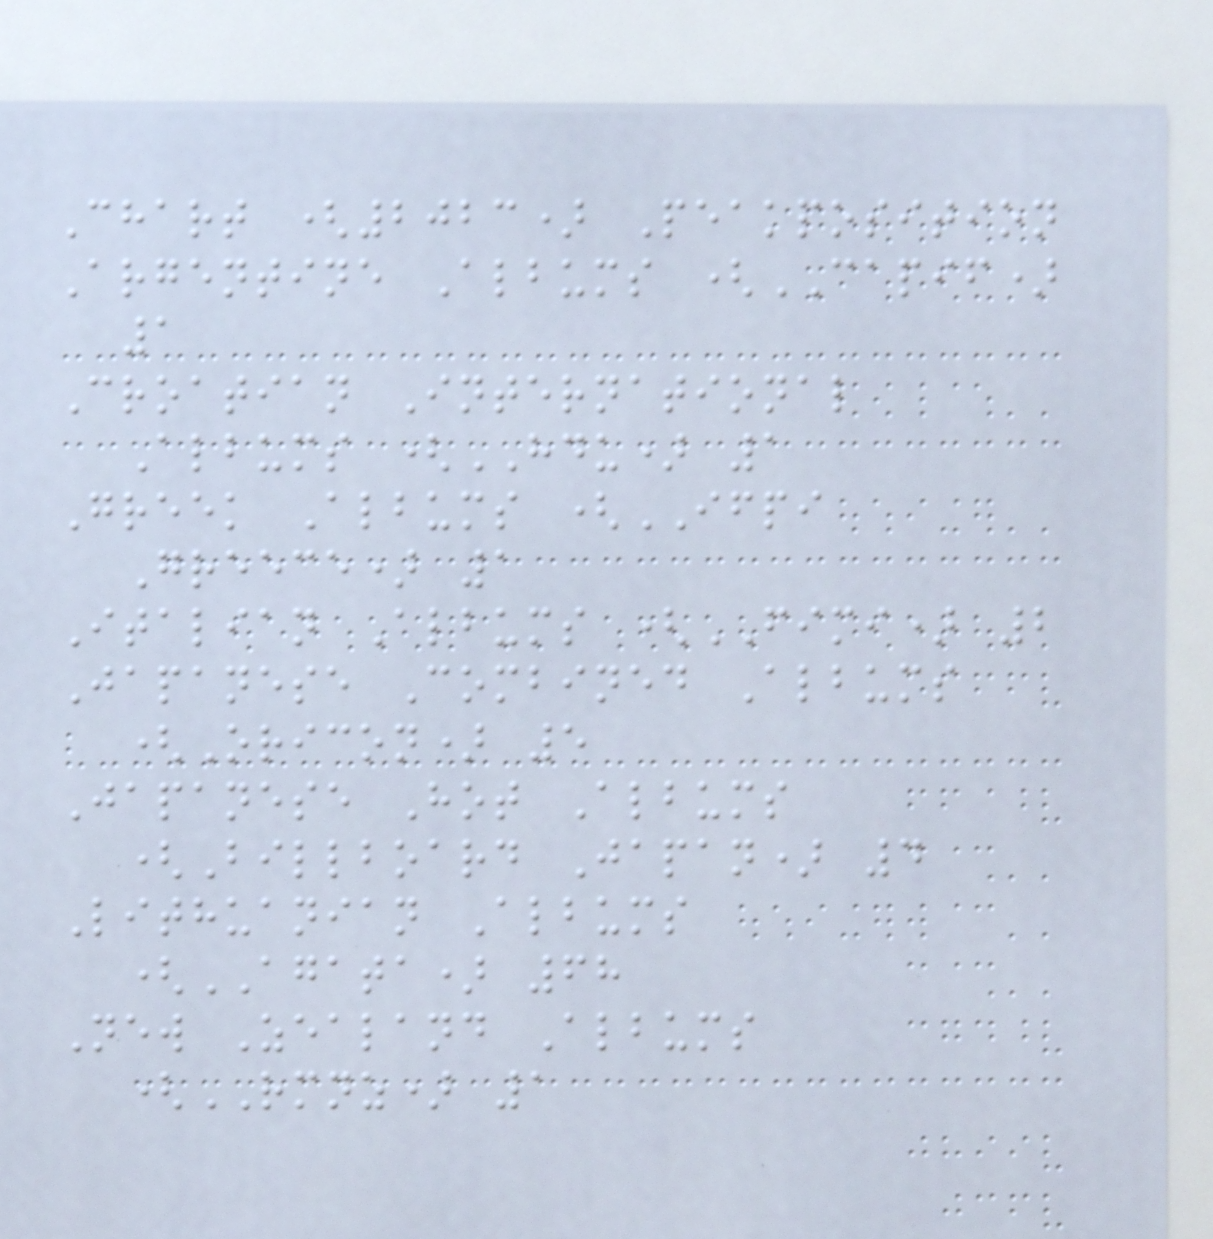Chart (2023) Peakposition
Argentine Albums (CAPIF)
1
Croatian International
Albums (HDU) 1
Greek Albums (IFPI
Greece) 1
Italian Albums (FIMI) 2
Japanese Combined Albums
(Oricon) 5
Japanese Hot Albums
(Billboard Japan) 4
Lithuanian Albums
(AGATA) 68
New Zealand Albums
(RMNZ) 1
